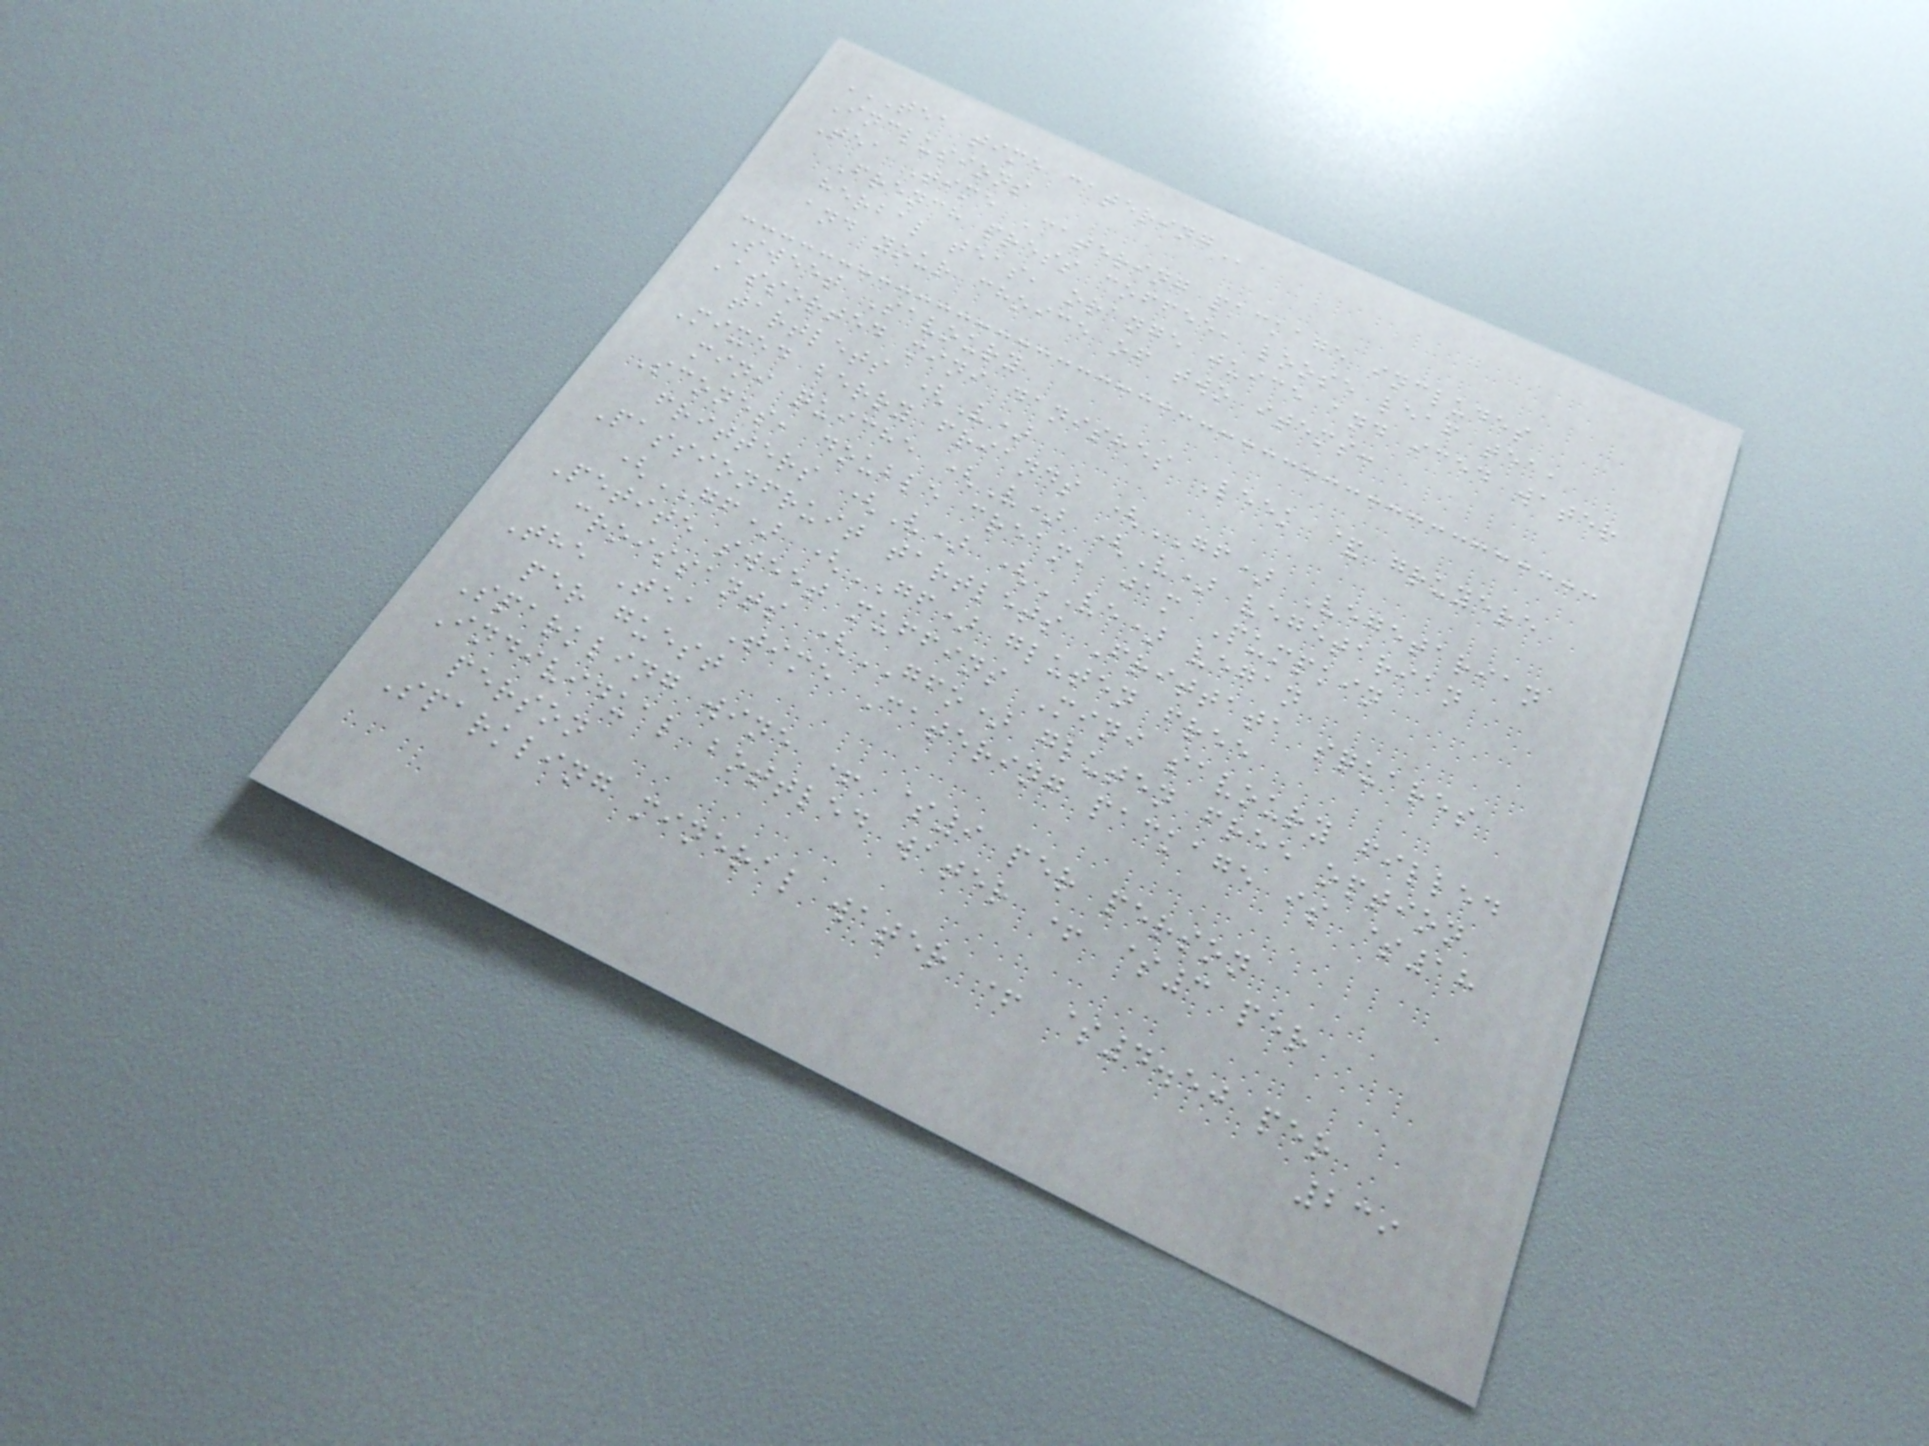TEA TIME CATERING
Inclusions
Tea Time Catering package includes
French press coffee, loose leaf tea,
herbal teas, orange juice and iced water
and your choice of two items:
Sweet Savoury
Assorted mini danishes Leek & gruyere
tartlets (V)
Mixed berry friands (GF) Vegetarian
mini quiche (V) (V) vegetarian
Scones, double cream, jam Pumpkin
fritters (V) (VE) vegan
Passionfruit tartlets Frittata squares
(GF) (GF) gluten free
Petite sweet muffins Mini savoury filled
croissants (GFO) gluten free option
The Tea Time Catering package is $18
per guest
Sparkling wine + $9 per person
Individual bottled water + $3 per
person
Sparkling mineral water + $4.50 per
239
